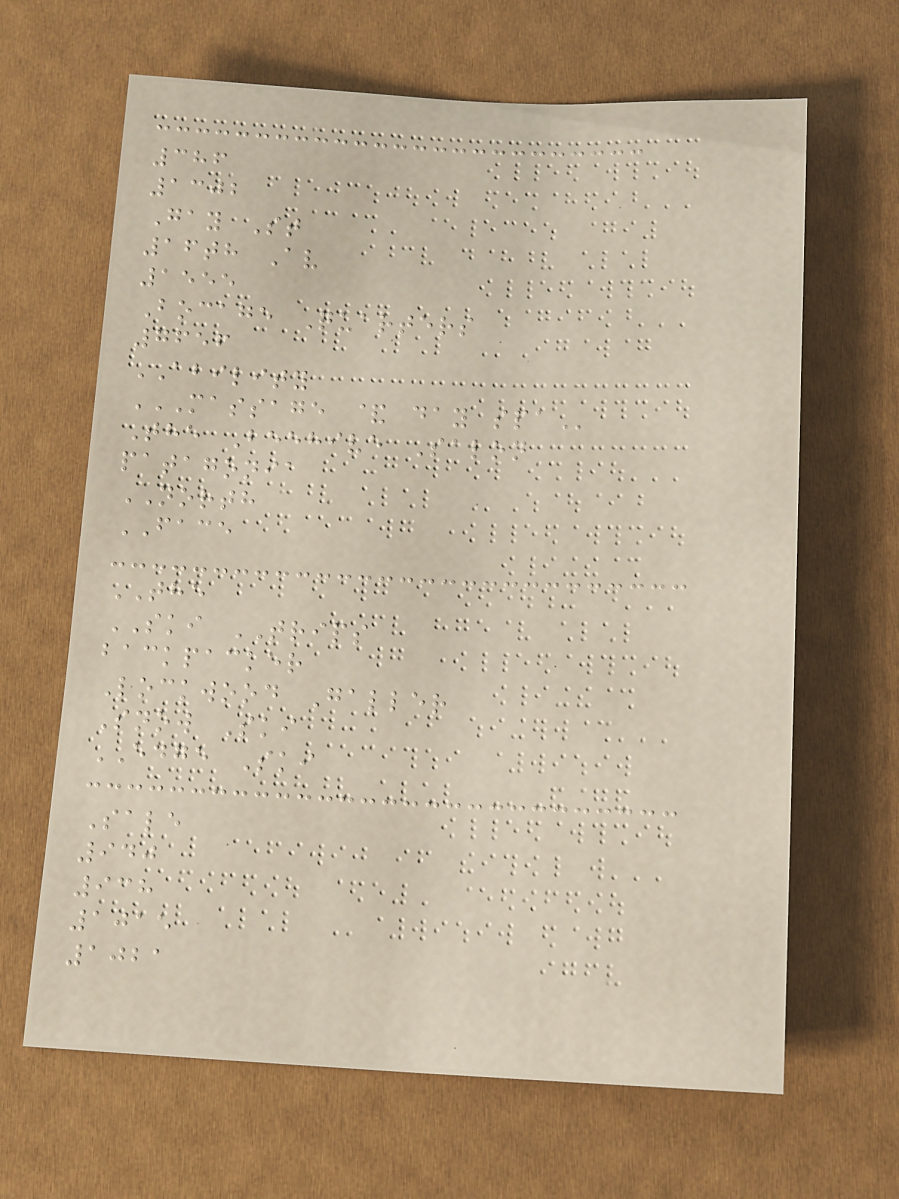386
1302
Gay St
16th Av
1555
Bocage Quarters
7656
ABILITY
MASSAGE & DAY SPA
The Beehive Salon
patagonia
NORTH
FACE
THE
SKI TRIPS
backpacker
Lockwood Galler
Snow Ski
EDGE Ski
Sale
940
938
1015
1021
